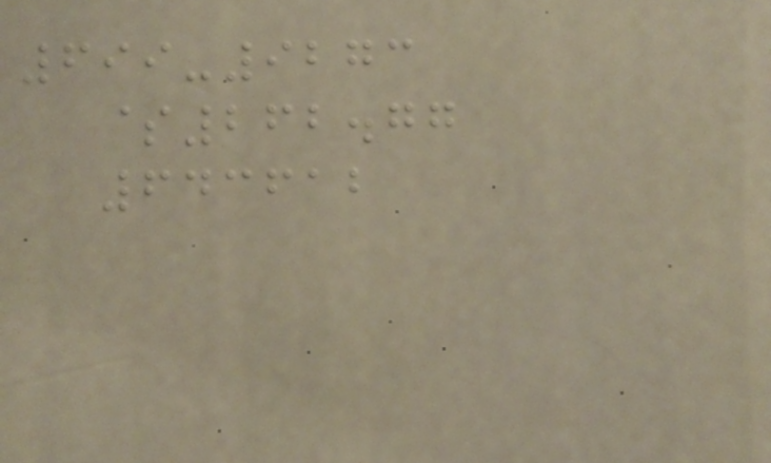699-9273
$262.77
643612
